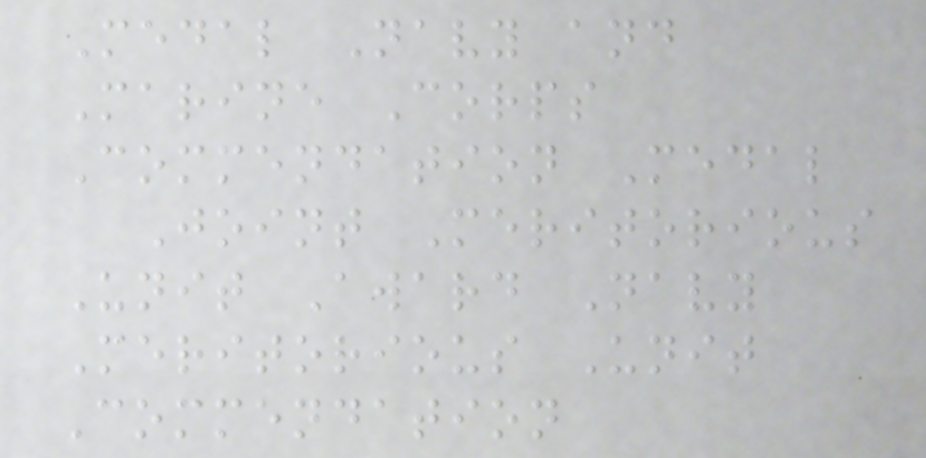Medal Navy and
Marine Corps
Commendation Medal
Joint Meritorious
Unit Award Navy
Meritorious Unit
Commendation
